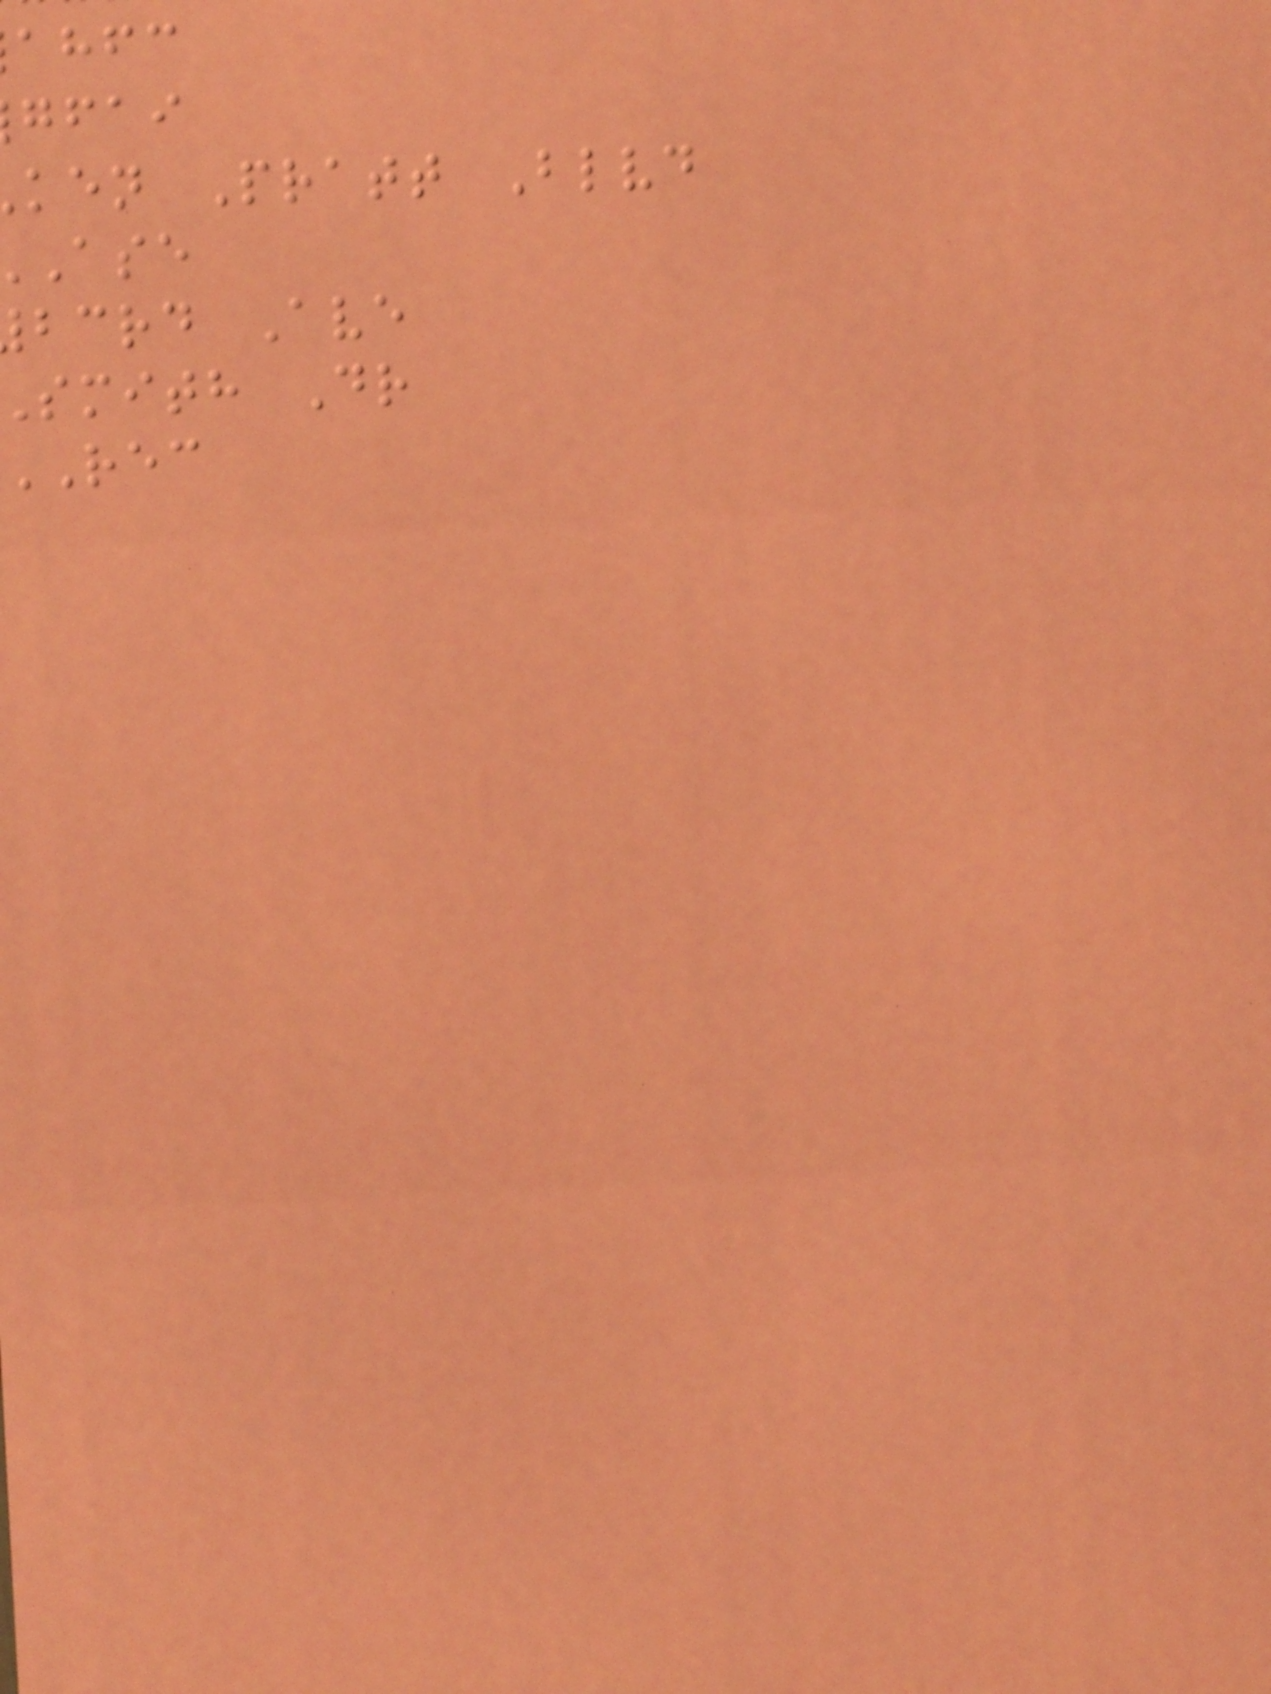ahfc
gfai
ken Pratt Blvd
bcrd Ave
smith Dr
